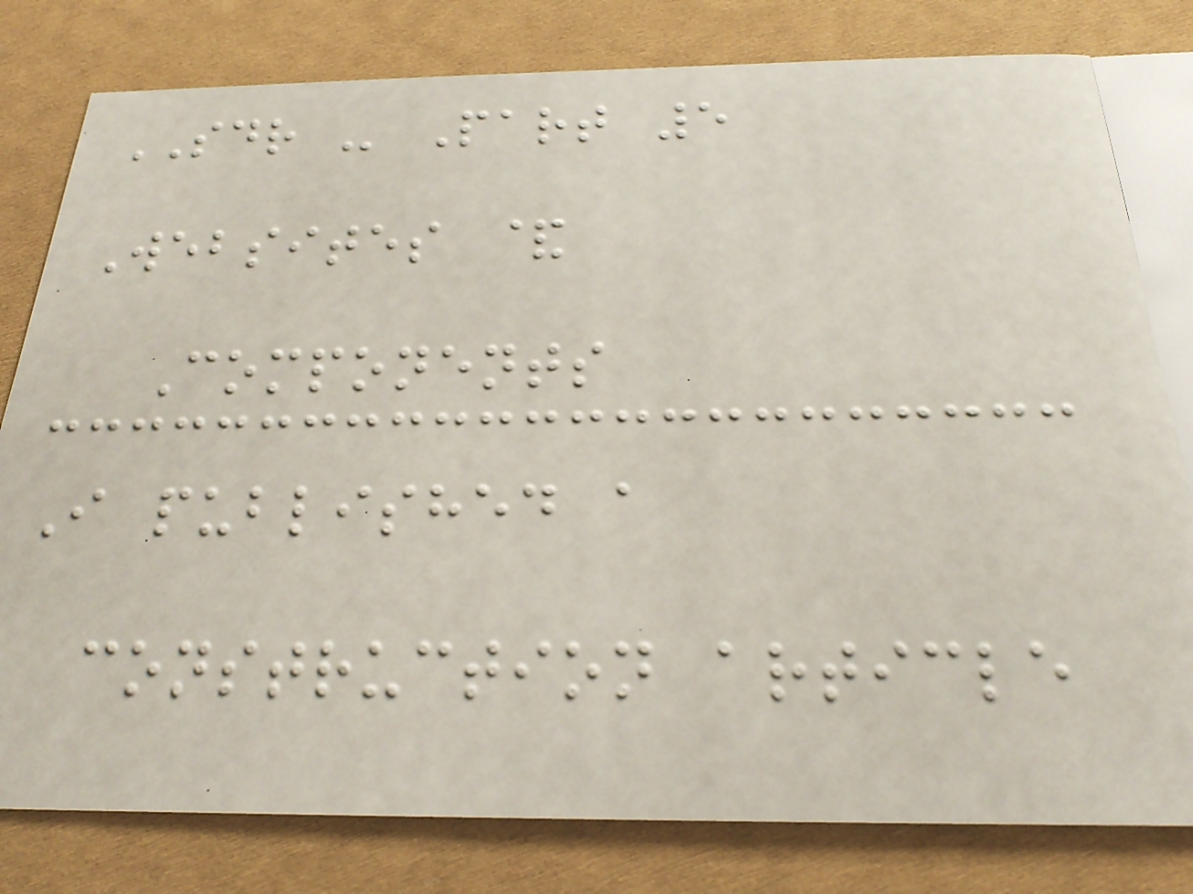SDR - Part 5
Websites &
Components
I published a
construction article
